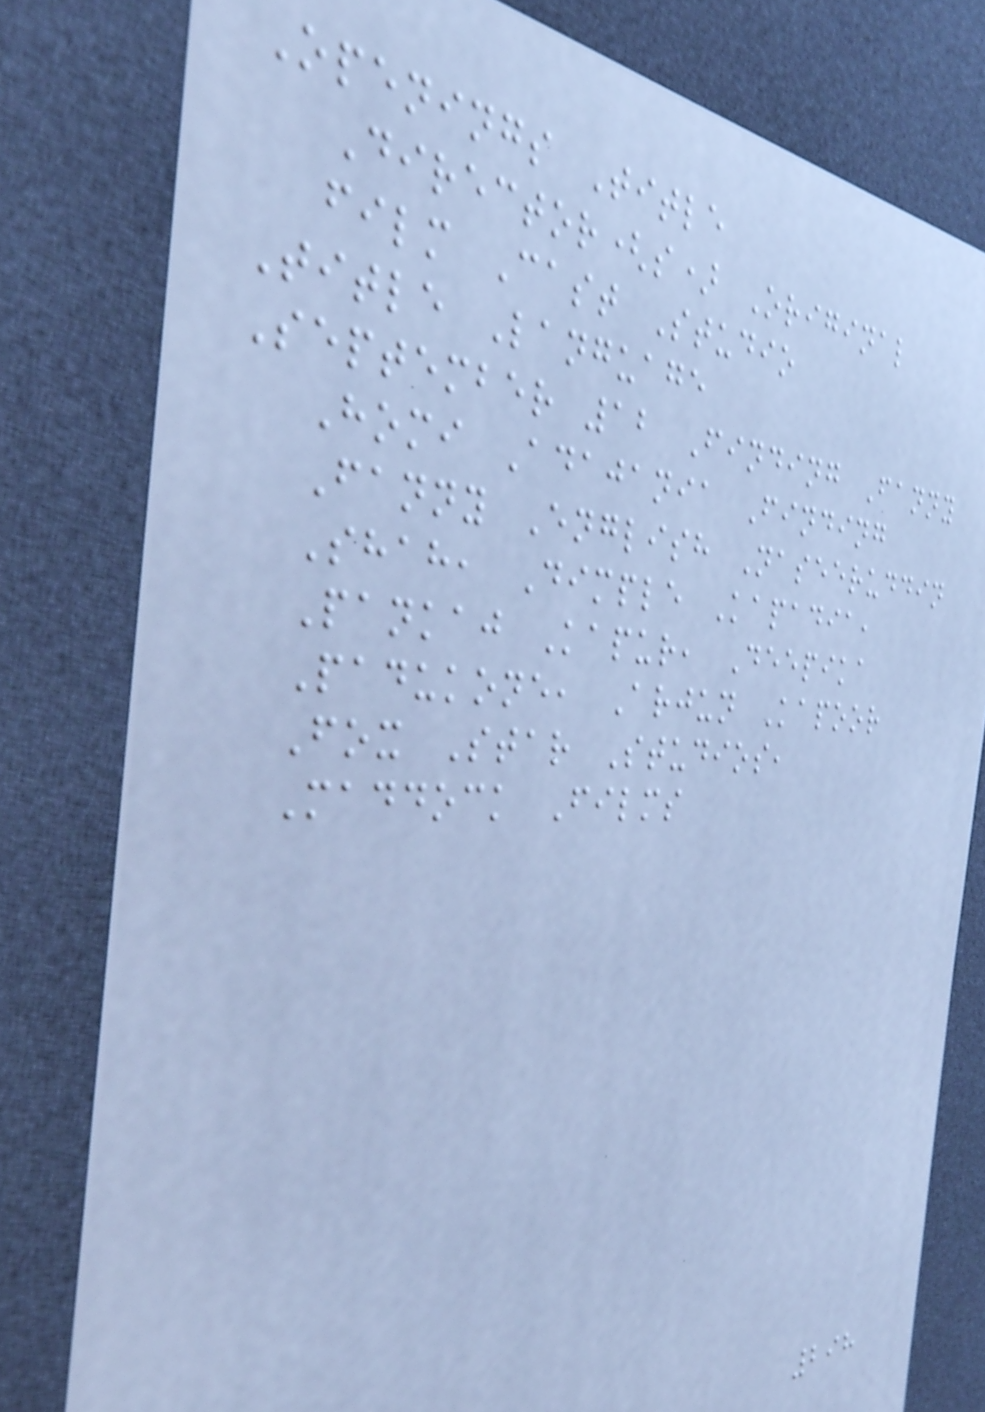Openings Title
Director(s) Original
film Cast Studio
Title Language
September 12 Finding Fanny
Homi Adajania Finding
Fanny English Naseeruddin
Shah, Dimple Kapadia,
Pankaj Kapur, Deepika
Padukone, Arjun Kapoor
Fox Star Studios,
Maddock Films
298
